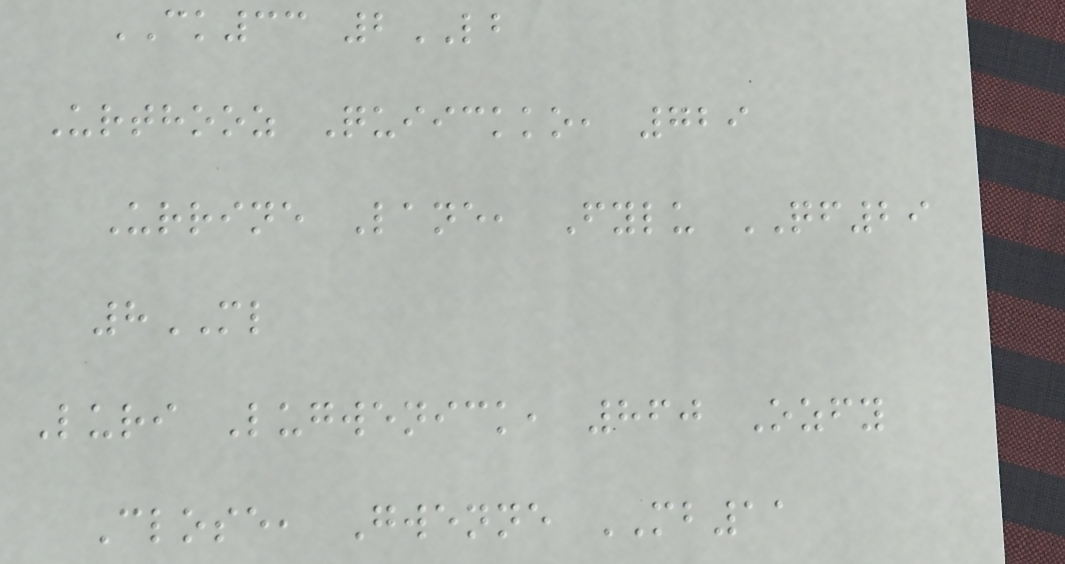CK33 2LB
Urthooz Quiickko, 729
Urrine Lane, Fylu QF29
8ML
Luri Lugwenick, 860 Ozfy
Close, Gwenne MB11
